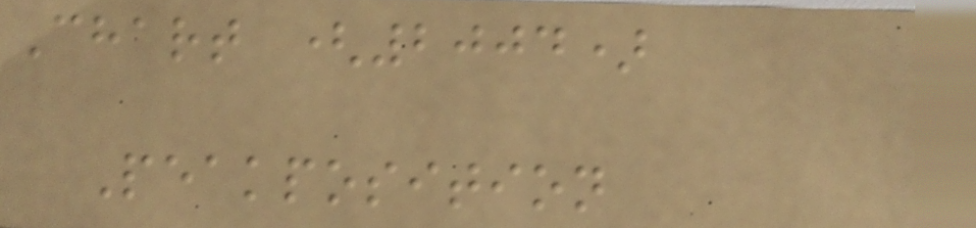Chart (2004)
Peakposition
